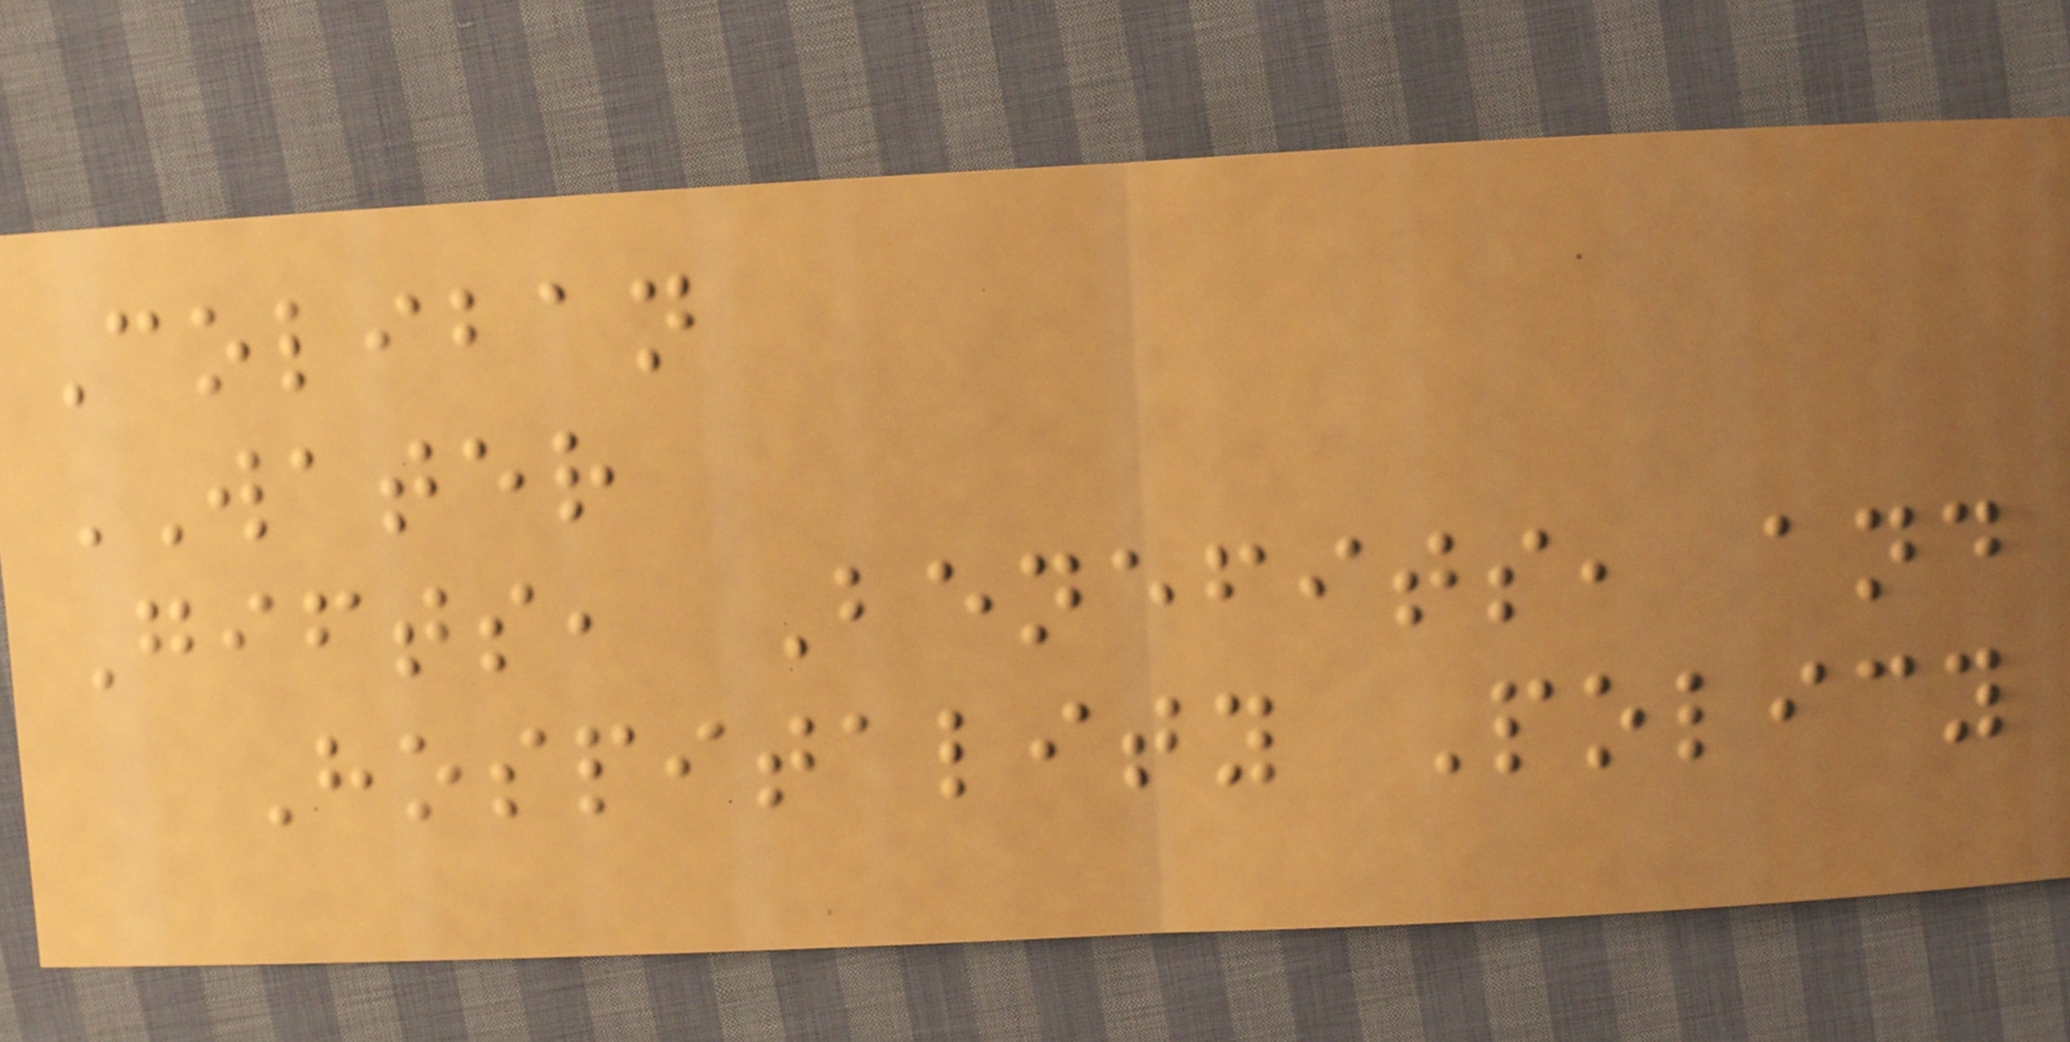Coliban
WATER
Gifts, Benefits, and
Hospitality Policy
